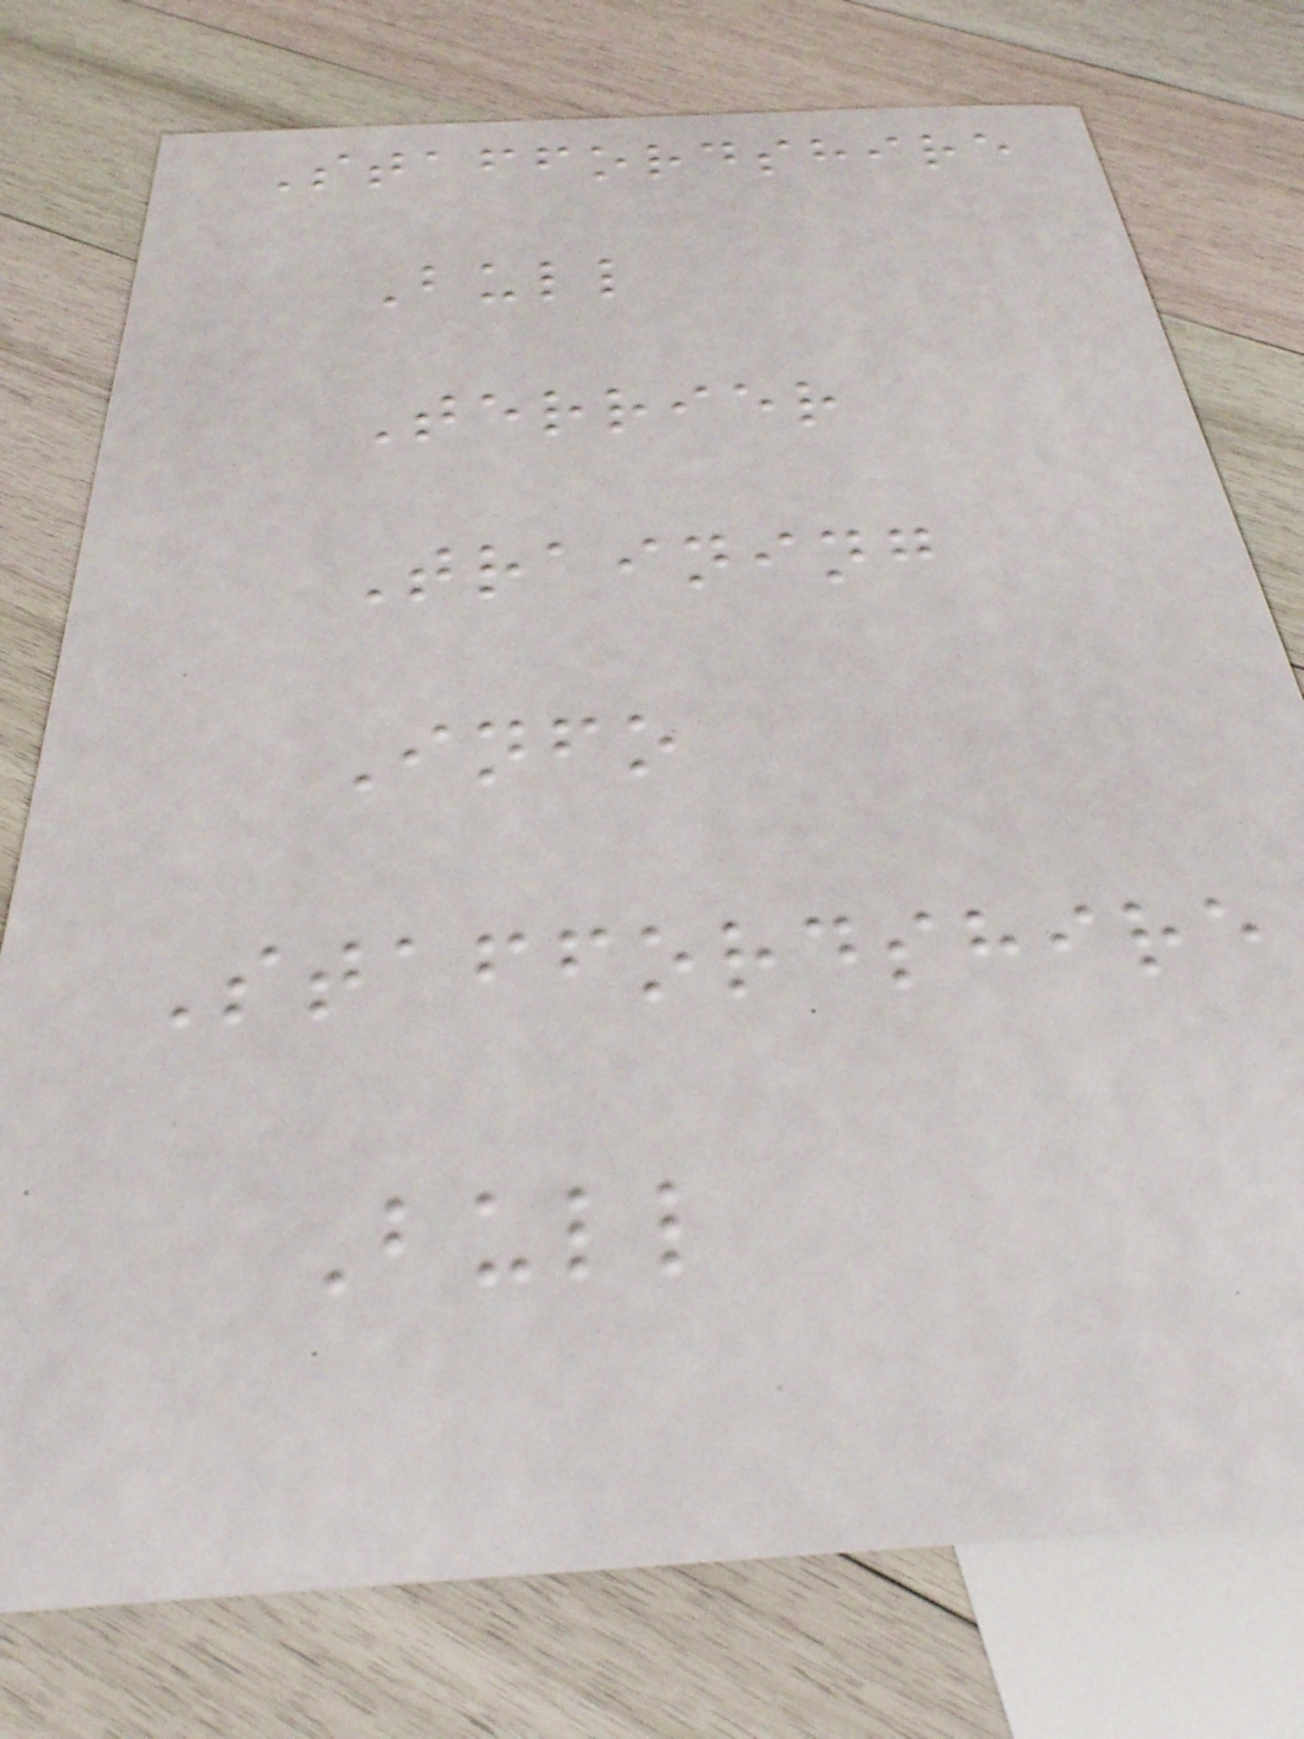Staffordshire
Bull
Terrier
Training
Info
Staffordshire
Bull
